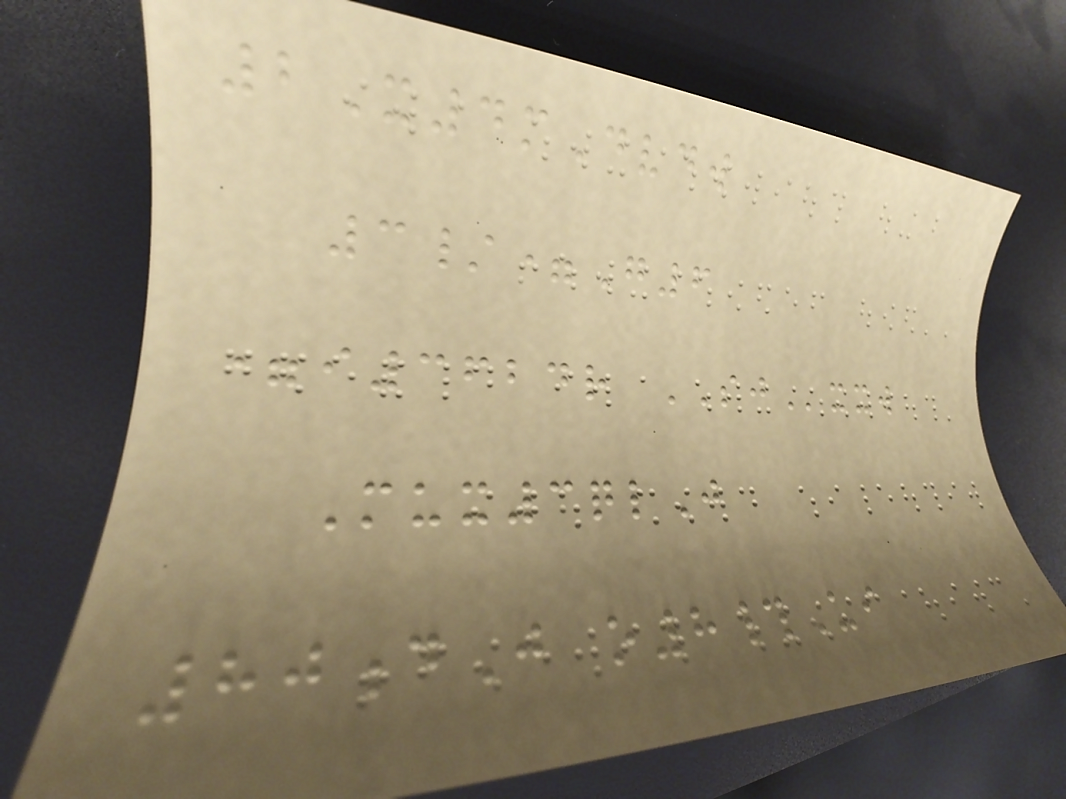2X4mDvdw
3/=G6
=i3624r SJxxw
Mux3qlJ
80dJ o8#Ui
